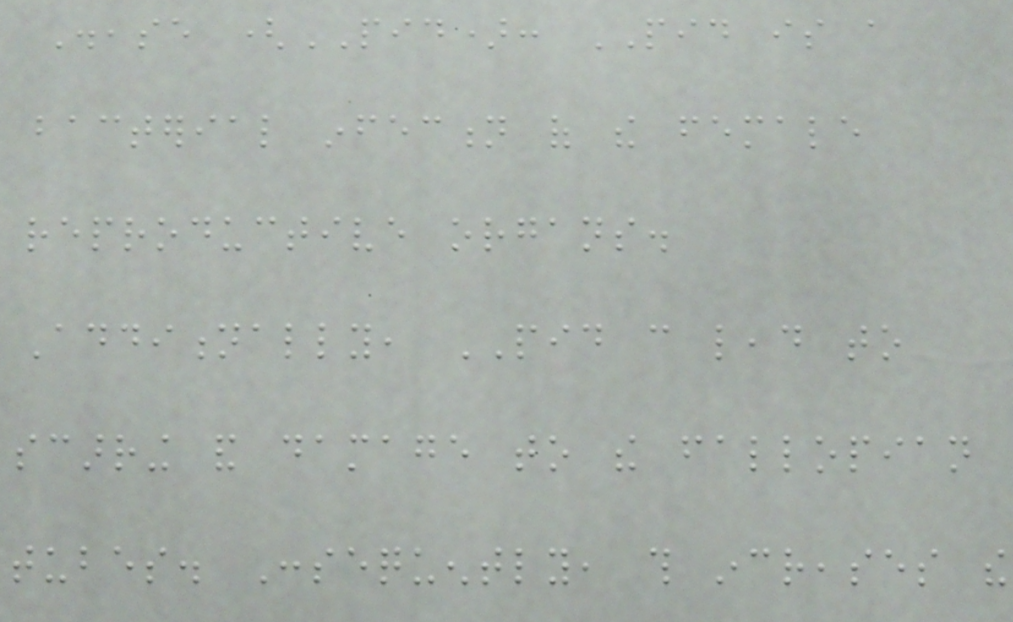Disease (PID): PID is a
bacterial infection of the female
reproductive organs.
Additionally, PID can lead to
scarring and damage to the fallopian
tubes. Consequently, this increases the
